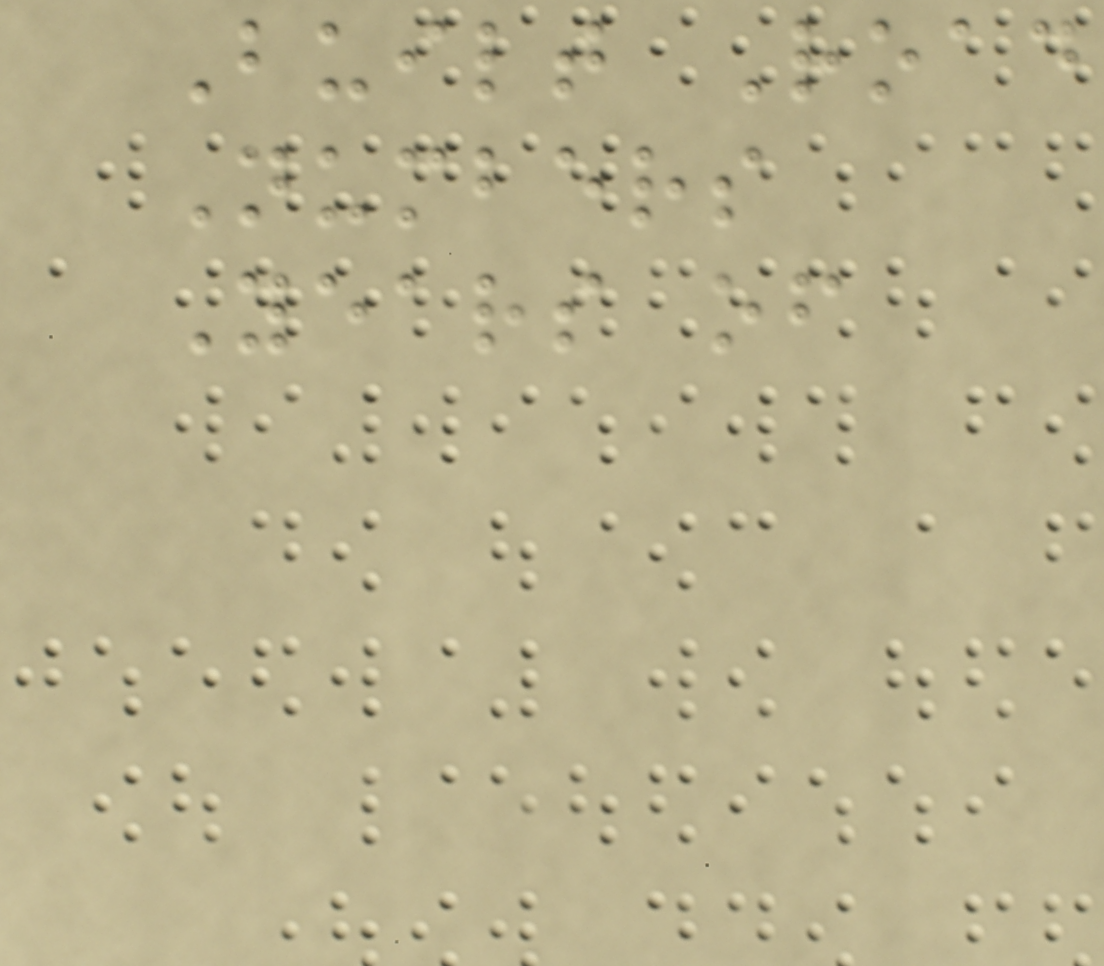Built Road
Numbers
Years of
